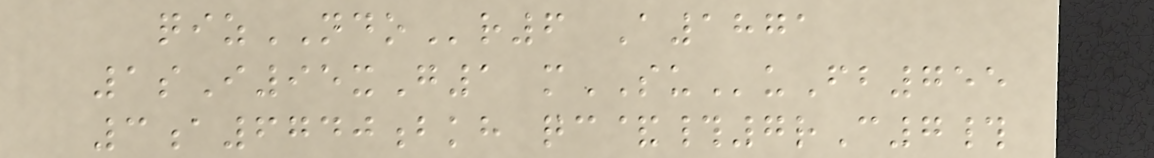qizNDOr6 A1871
1sI95xG1 mSUuFb755
3a6740bkh qc&#7rC7#
